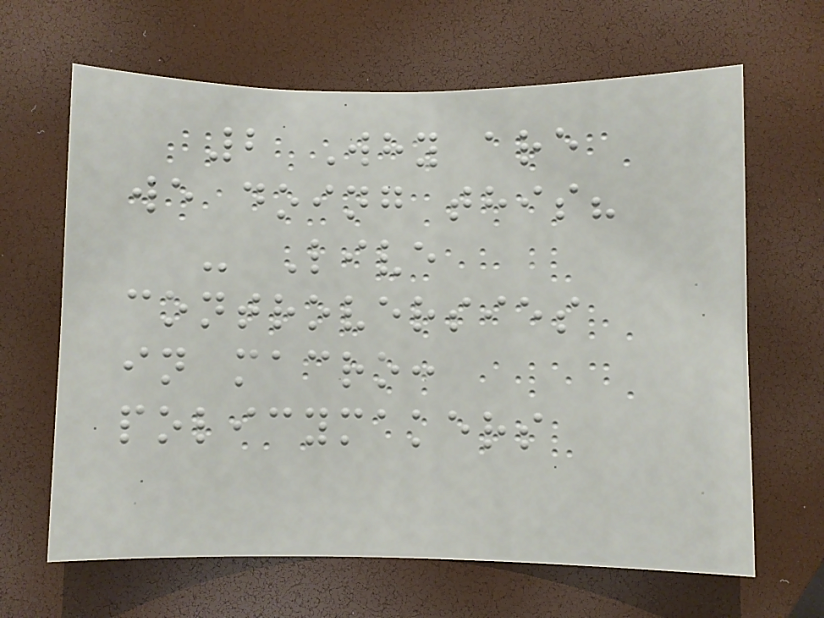2 Why are
we doing this?
- Live
controversies
in macro:
policymakers
